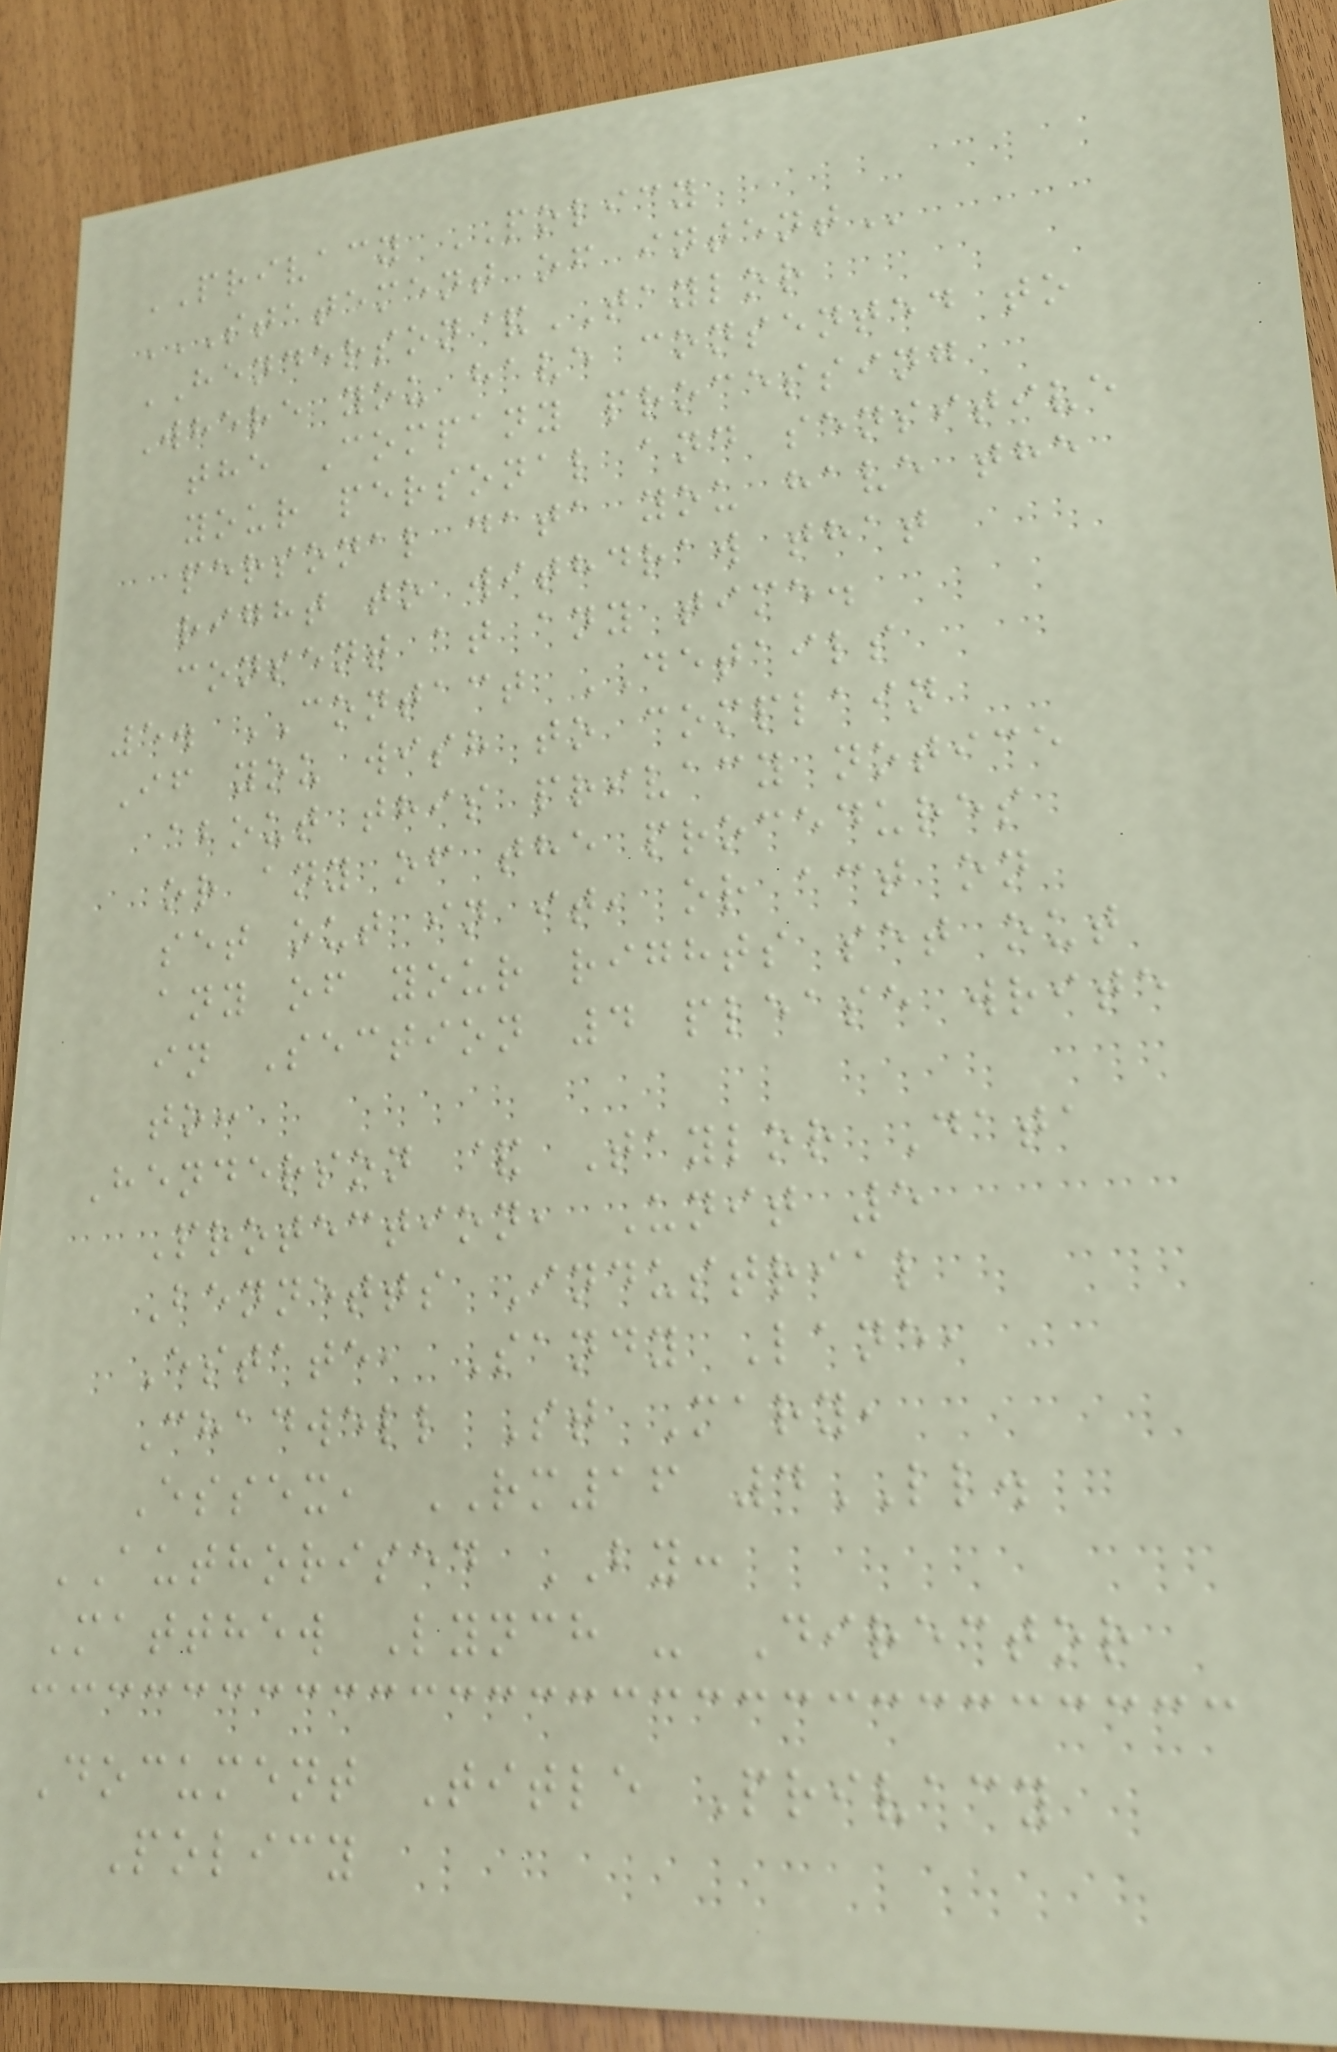PRIVACY POLICY
STATEMENT OF INTENT
HENDERSON&TAYLOR
Where you have consented to
the Company processing
your personal and sensitive
personal data you have the
right to withdraw that
consent at any time.
5. CONTACT DETAILS
If you wish to complain
about this privacy notice
or any of the procedures
set out in it, or act on
any of your rights set out
in Section 4 please write
to:
Henderson & Taylor Data
Protection, Unit 5
Bennetts Industrial
Estate, Sandy Lane,
Chadwell St Mary,
Essex, RM16 4LL.
AUTHORISED BY:
Matthew Lynch - Director
Document Title Privacy
Policy
